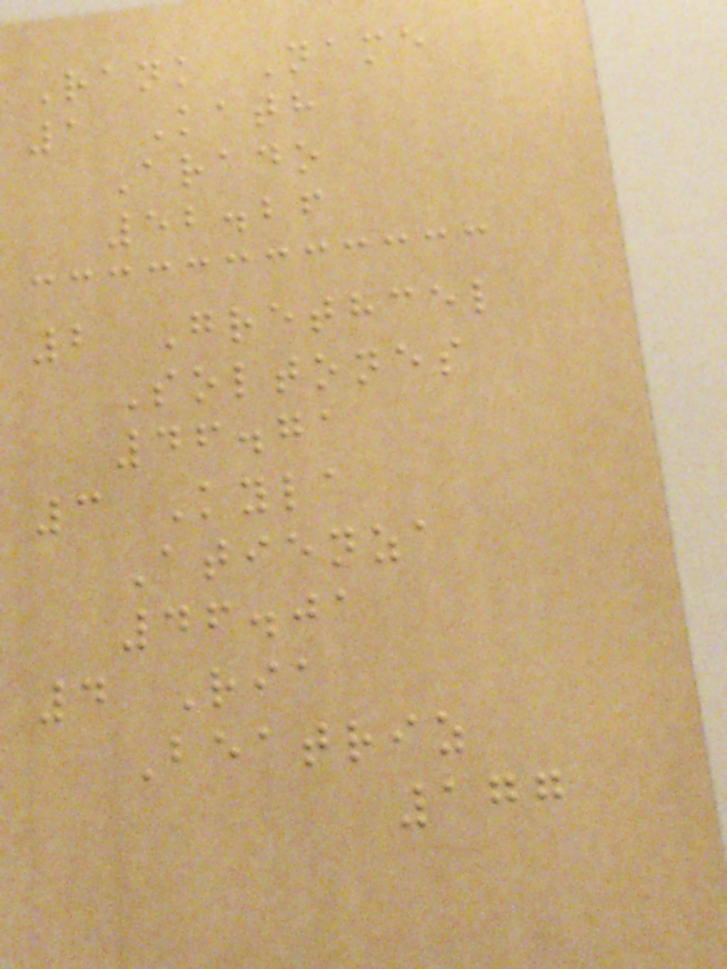Rank Name
1 Kath
Arado
52.26
2 Grethcel
Soltones
46.71
3 Kyla
Atienza
46.01
4 Ria
Beatriz
177
